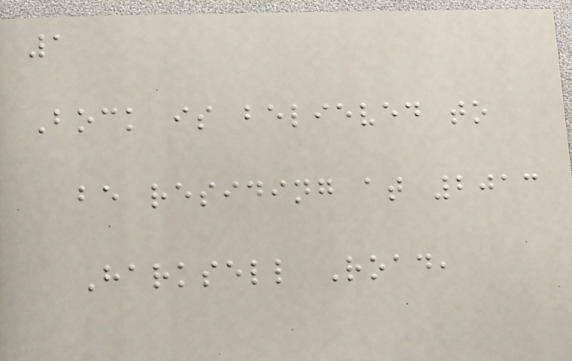1
Bock is believed to
be residing at 2013
Harksell Road,
